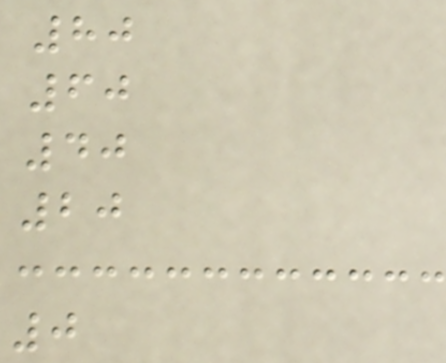80
60
40
20
0
